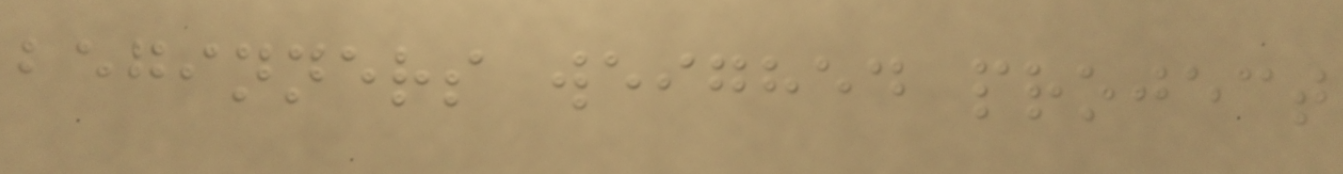beginners weighed project
